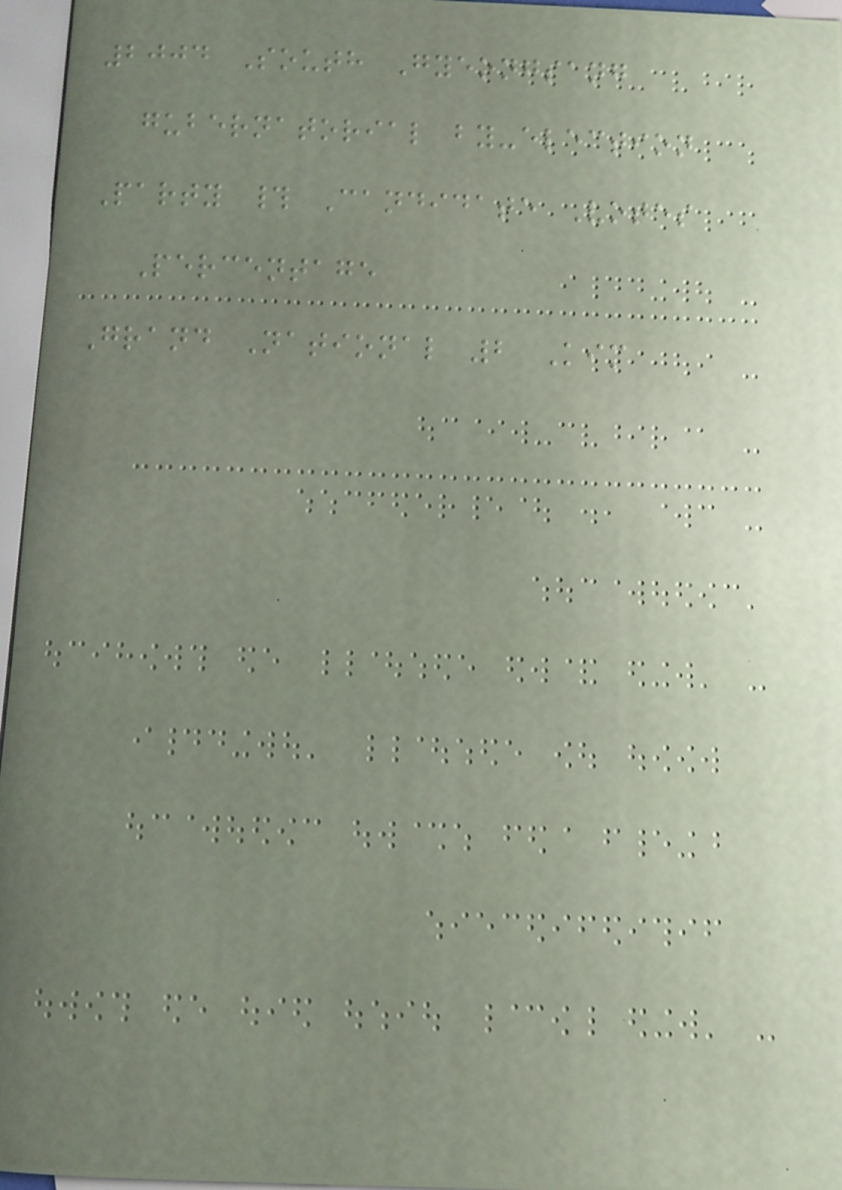2004 South Gyeongsang
gubernatorial by-election
Party # Candidate Votes
Percentage
Grand National 2 Kim
